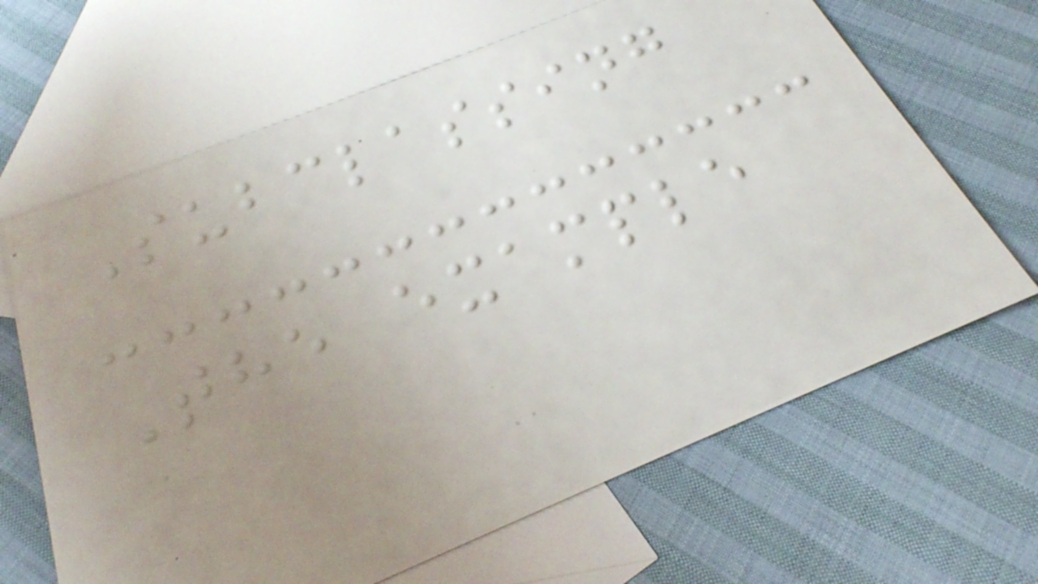Subclassing
The example
